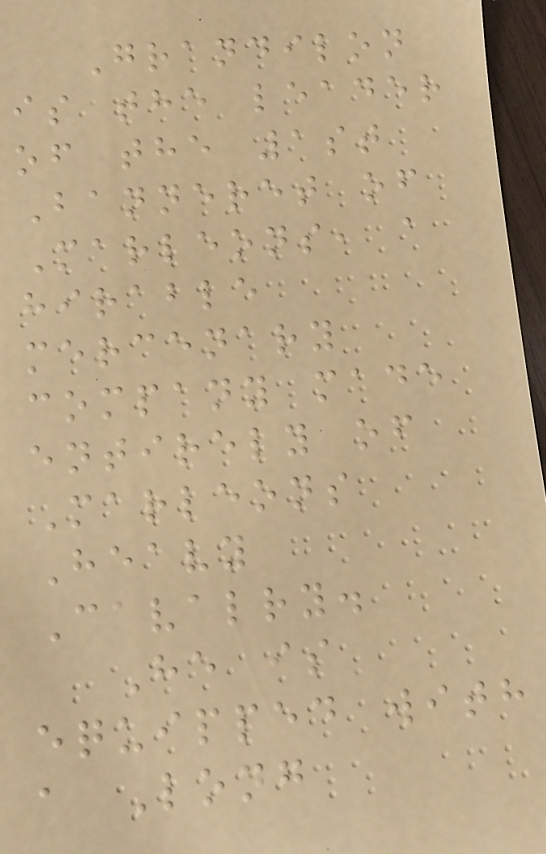Grandilon
is the leader
of the 1st
Banneret of
Marleons, a
hirable
mercenary
company made
entirely of
Marleons
Heavy
Cavalry.
He is
equipped with
a Long
